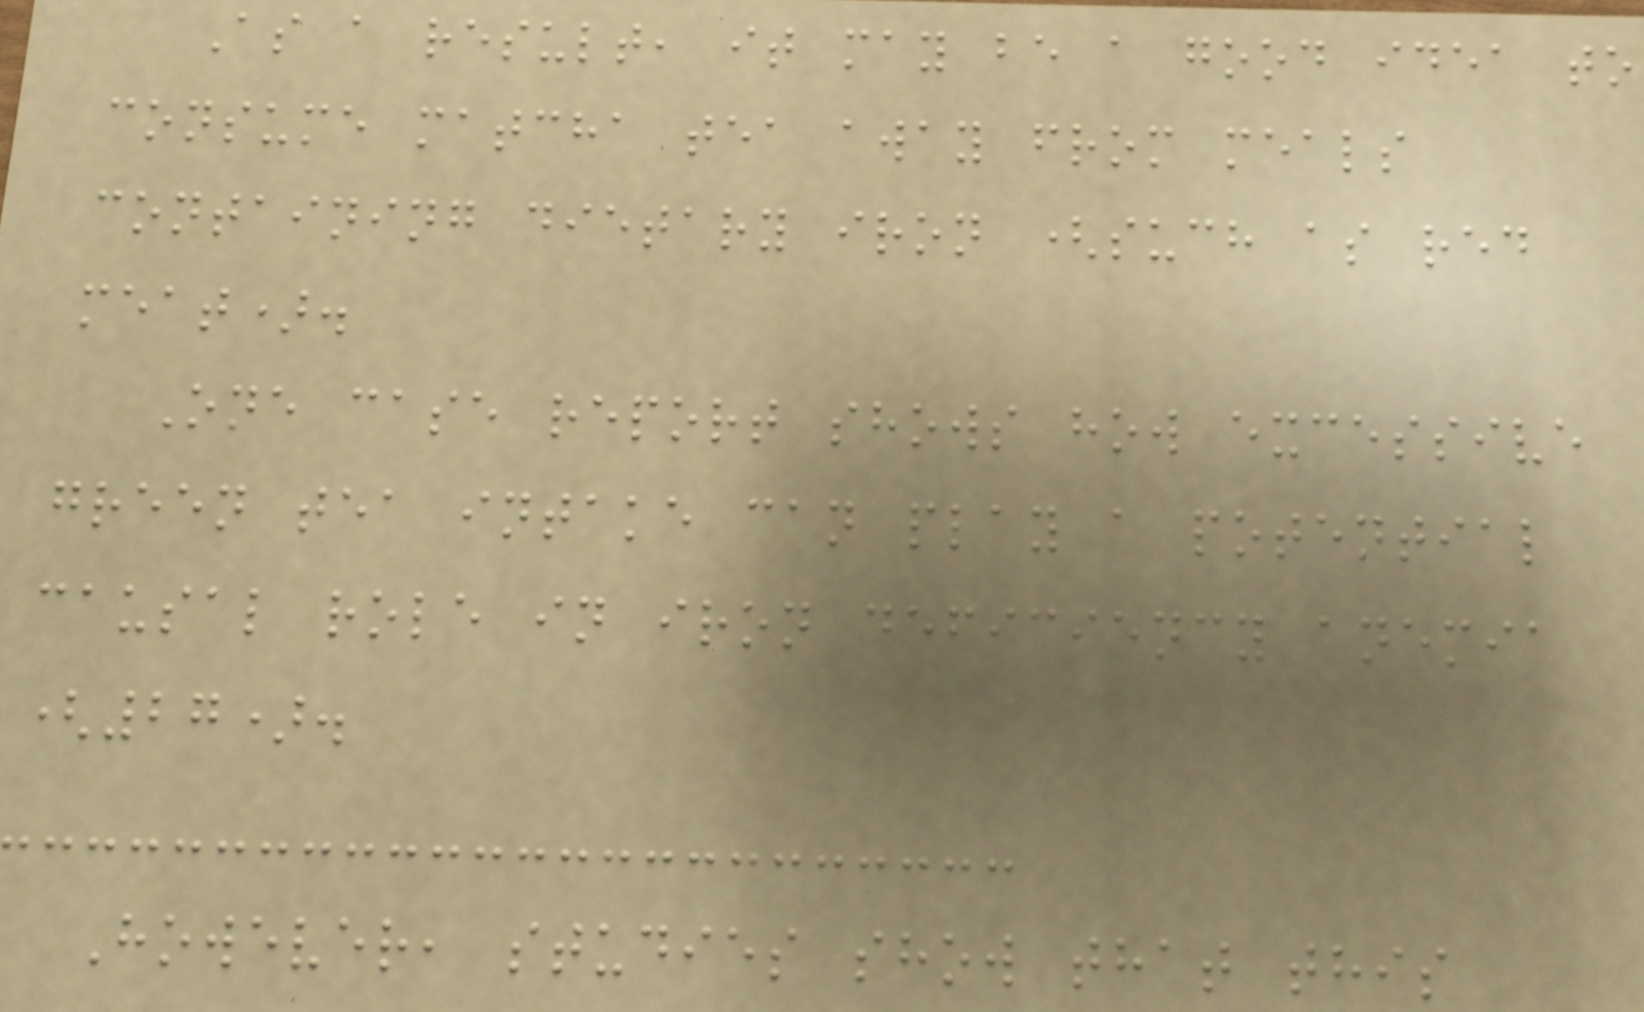As a result, it may be a good idea to
consume matcha tea away from meals
containing dietary iron (such as red
meat).
One case report shows how excessive
green tea intake can play a potential
causal role in iron deficiency anemia
(27).
However, studies show that this
